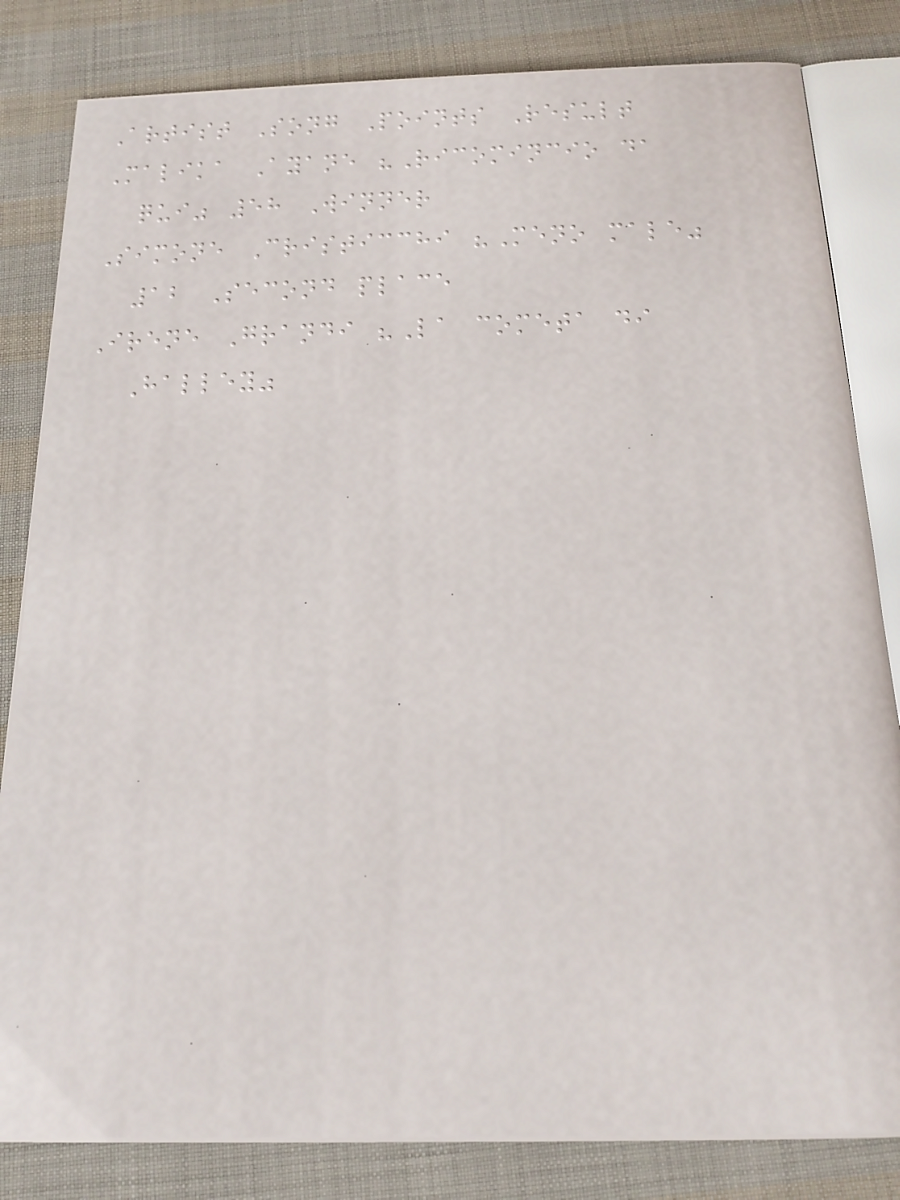Artist Song Points Result
Malika Ayane "Ricomincio da
qui" 58 Winner
Simone Cristicchi "Meno male"
12 Second place
Irene Grandi "La cometa di
Halley"
